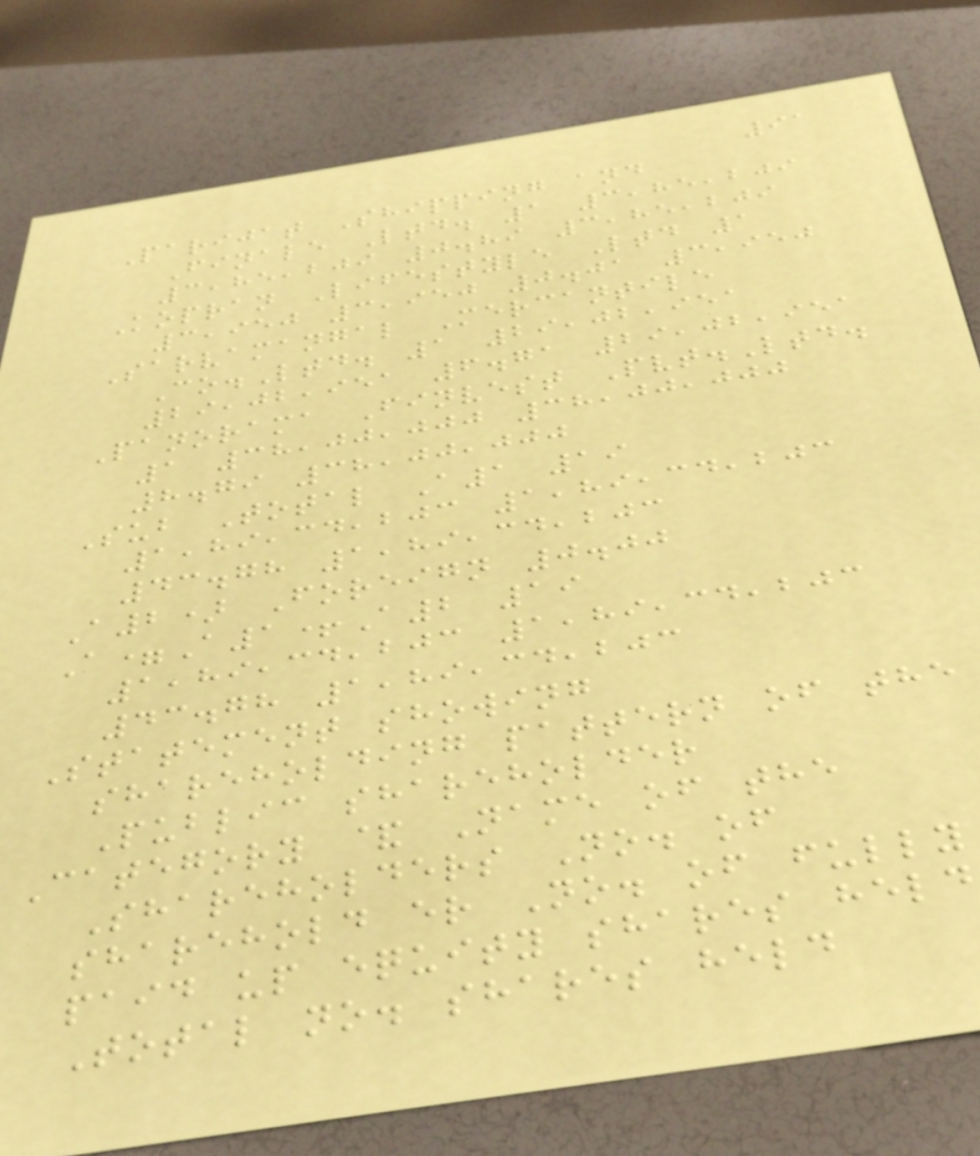91
Parijat Shipping and
Finale Ltd. 1 3,85,209
3,85,209 0.89 3,85,209
Kopran Lifestyle Ltd 1
3,950 3,950 0.01 3,950
Sarvamangal Mercantile
Co.Ltd. 1 29,02,951
29,02,951 6.71 29,02,951
Panorama Finvest Pvt.Ltd.
1 38,00,000 38,00,000
8.79 38,00,000
Sub Total A1 19
1,89,34,203 1,89,34,203
43.78 1,89,34,203
A2) Foreign 0.00
A=A1+A2 19
1,89,34,203 1,89,34,203
43.78 1,89,34,203
Statement showing
shareholding pattern of the
Public shareholder
Category & Name of the
Shareholders No. of
sharehold er No. of fully
paid up equity shares held
Total no. shares held
